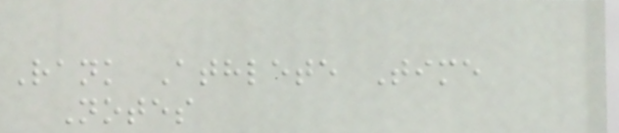Rank Athlete Time
Notes
